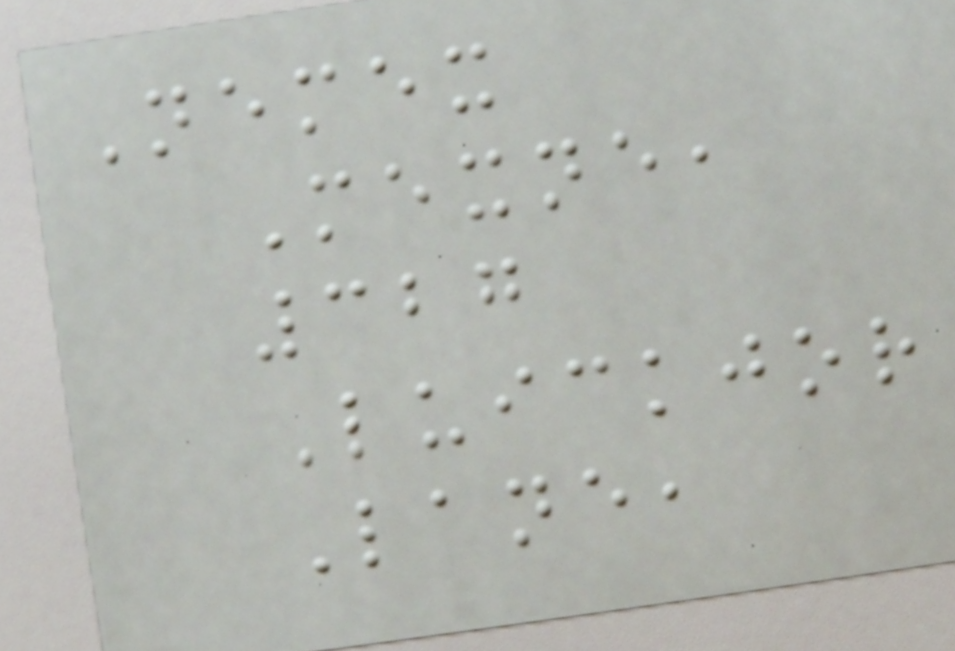Nemex
Mexne,
327
Luickjor
Lane,
